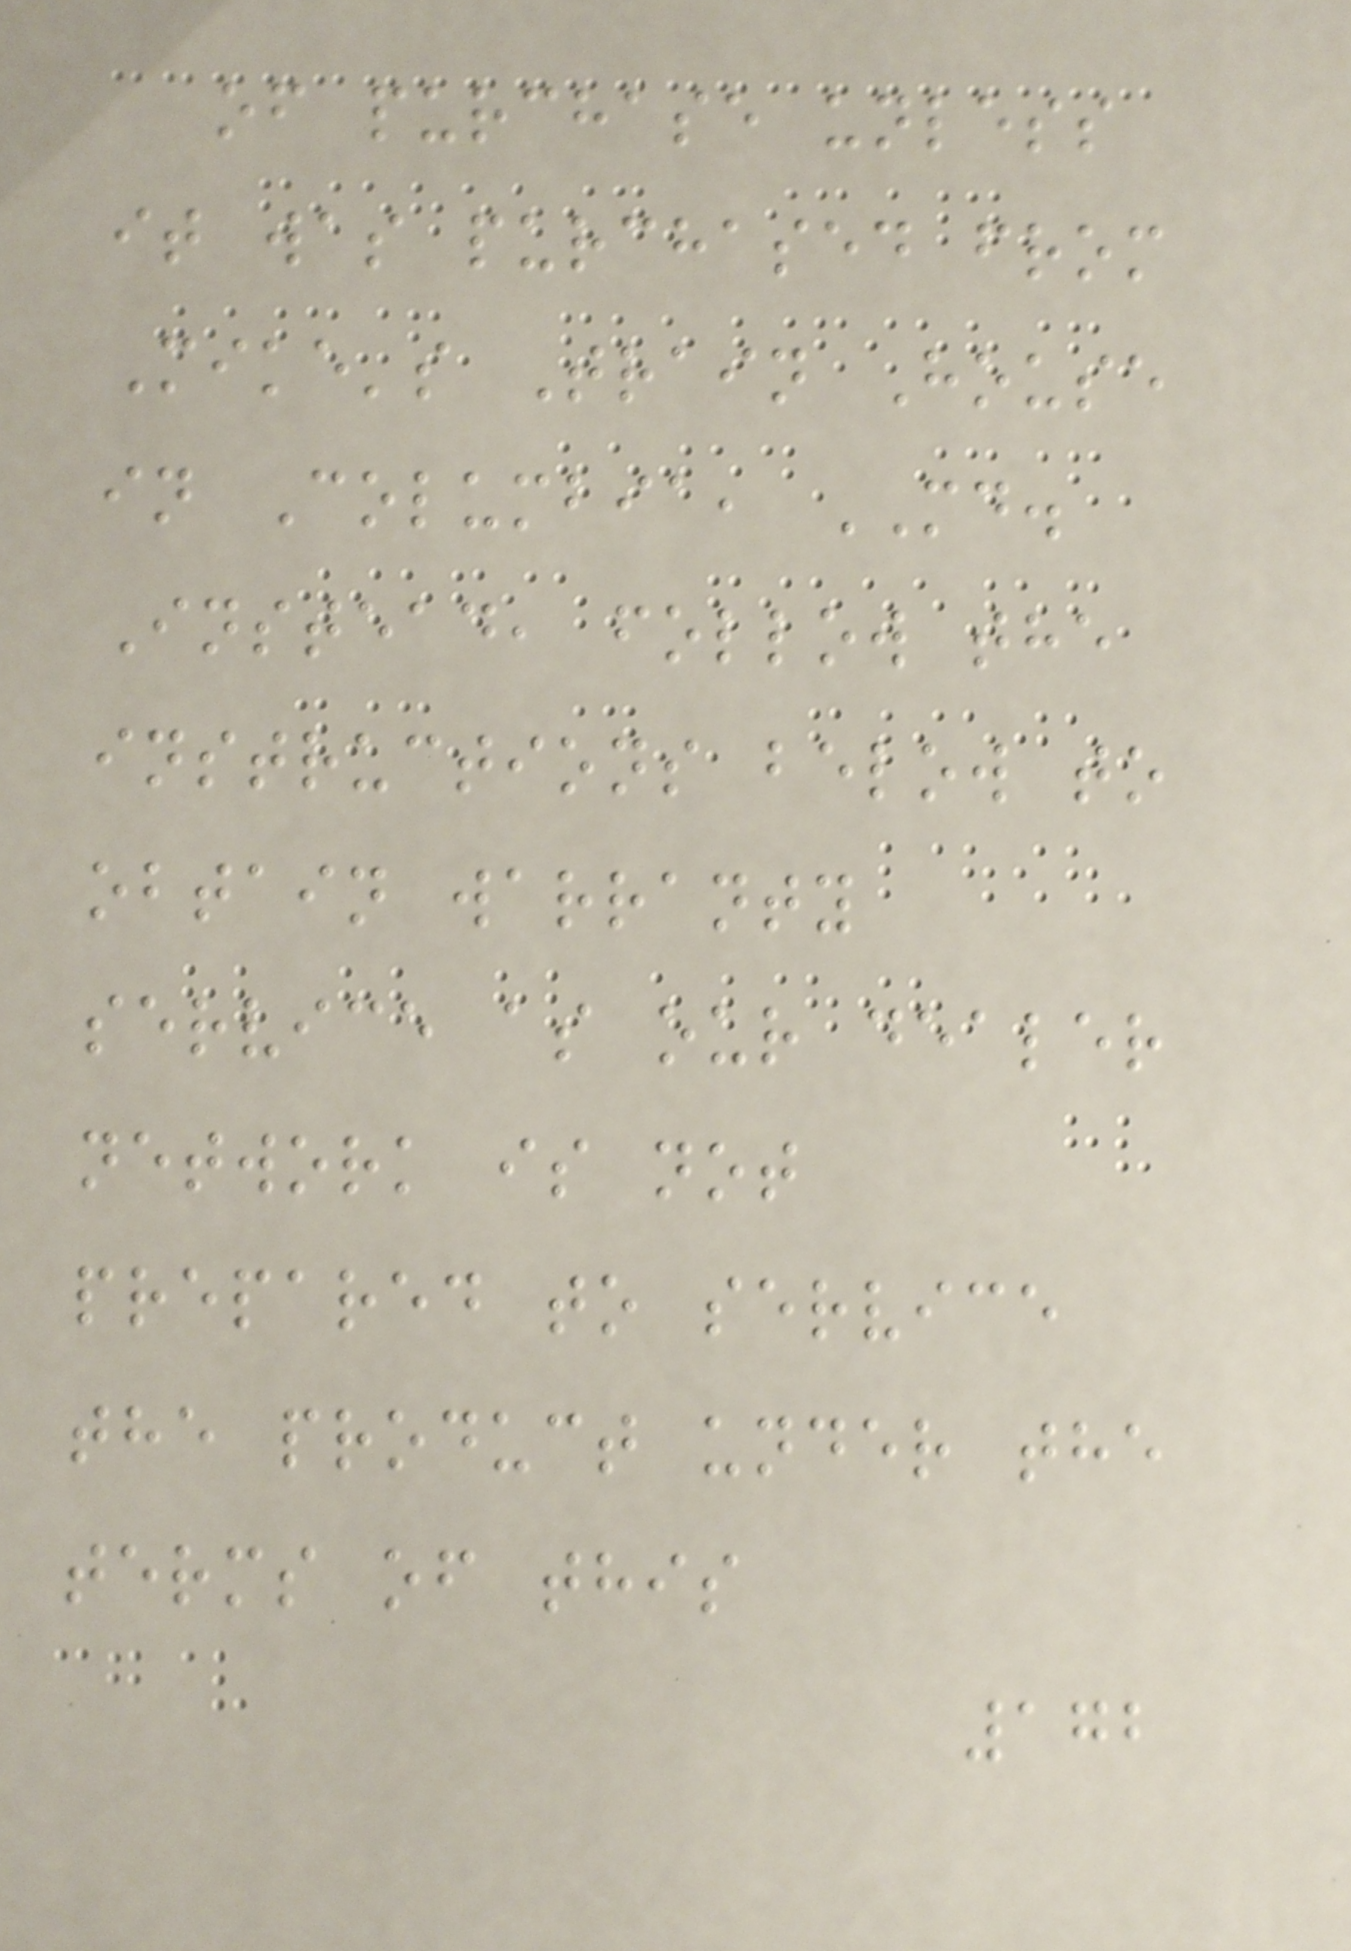of purchase unless
it was purchased from
Mike's Train House
in Columbia, MD.
Instead, follow the
instructions below to
obtain warranty
service as our dealer
network is not
prepared to service
the product under the
terms of this
172
